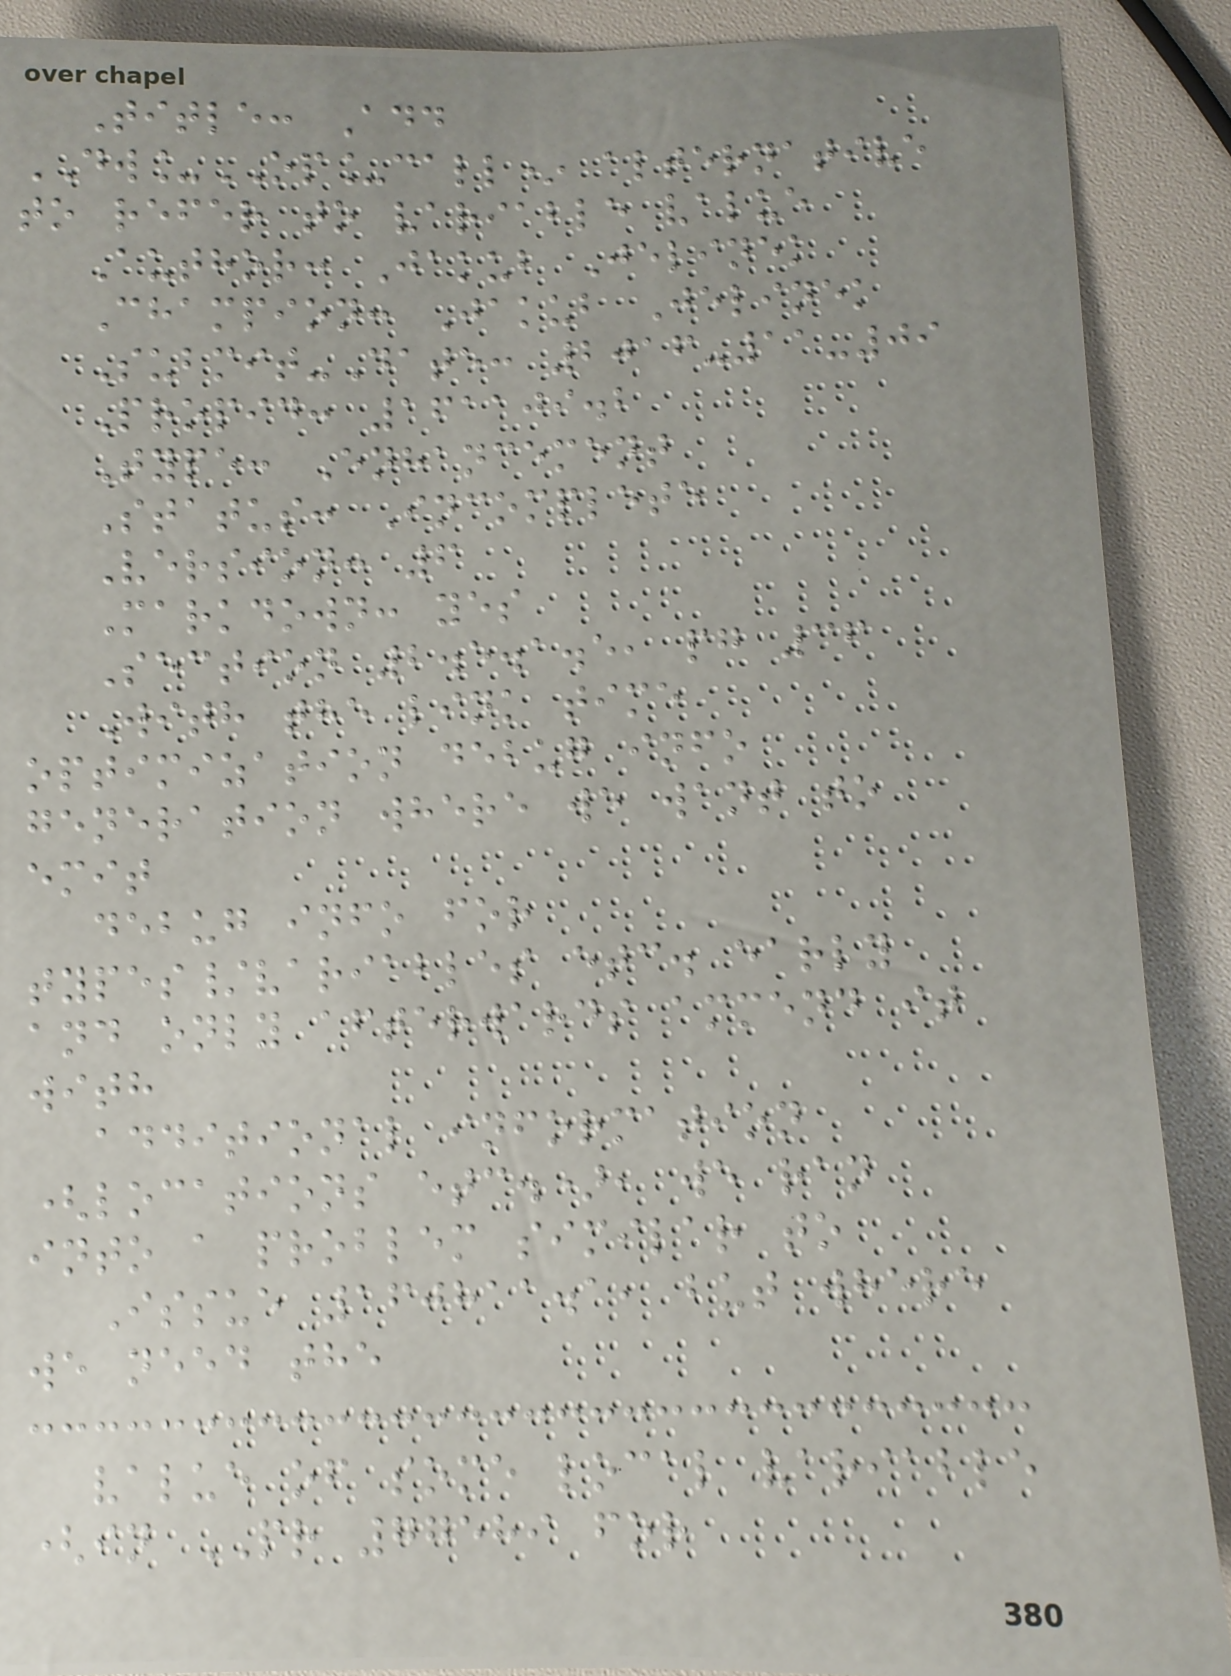Title: Add
DW_OP_call* alternative
to refer to variable value
Author: Jakub Jelinek
Champion: Jakub Jelinek
Submit-Date: 2016-11-09
Propid: 161109.2
Type: Enhancement
Status: Incomplete
Version: 6
Markdown: yes
Section 2.5.1.5, pg 36
With the link time
optimization debug info
generation where we want to
emit
debug info for
types/variables etc. early
and only afterwards ammend it
with
additional information
(locations etc.), we ran
into a problem similar to
Issue 160811.1, but where
we need the
value of some local variable
(in PR 77589 for
